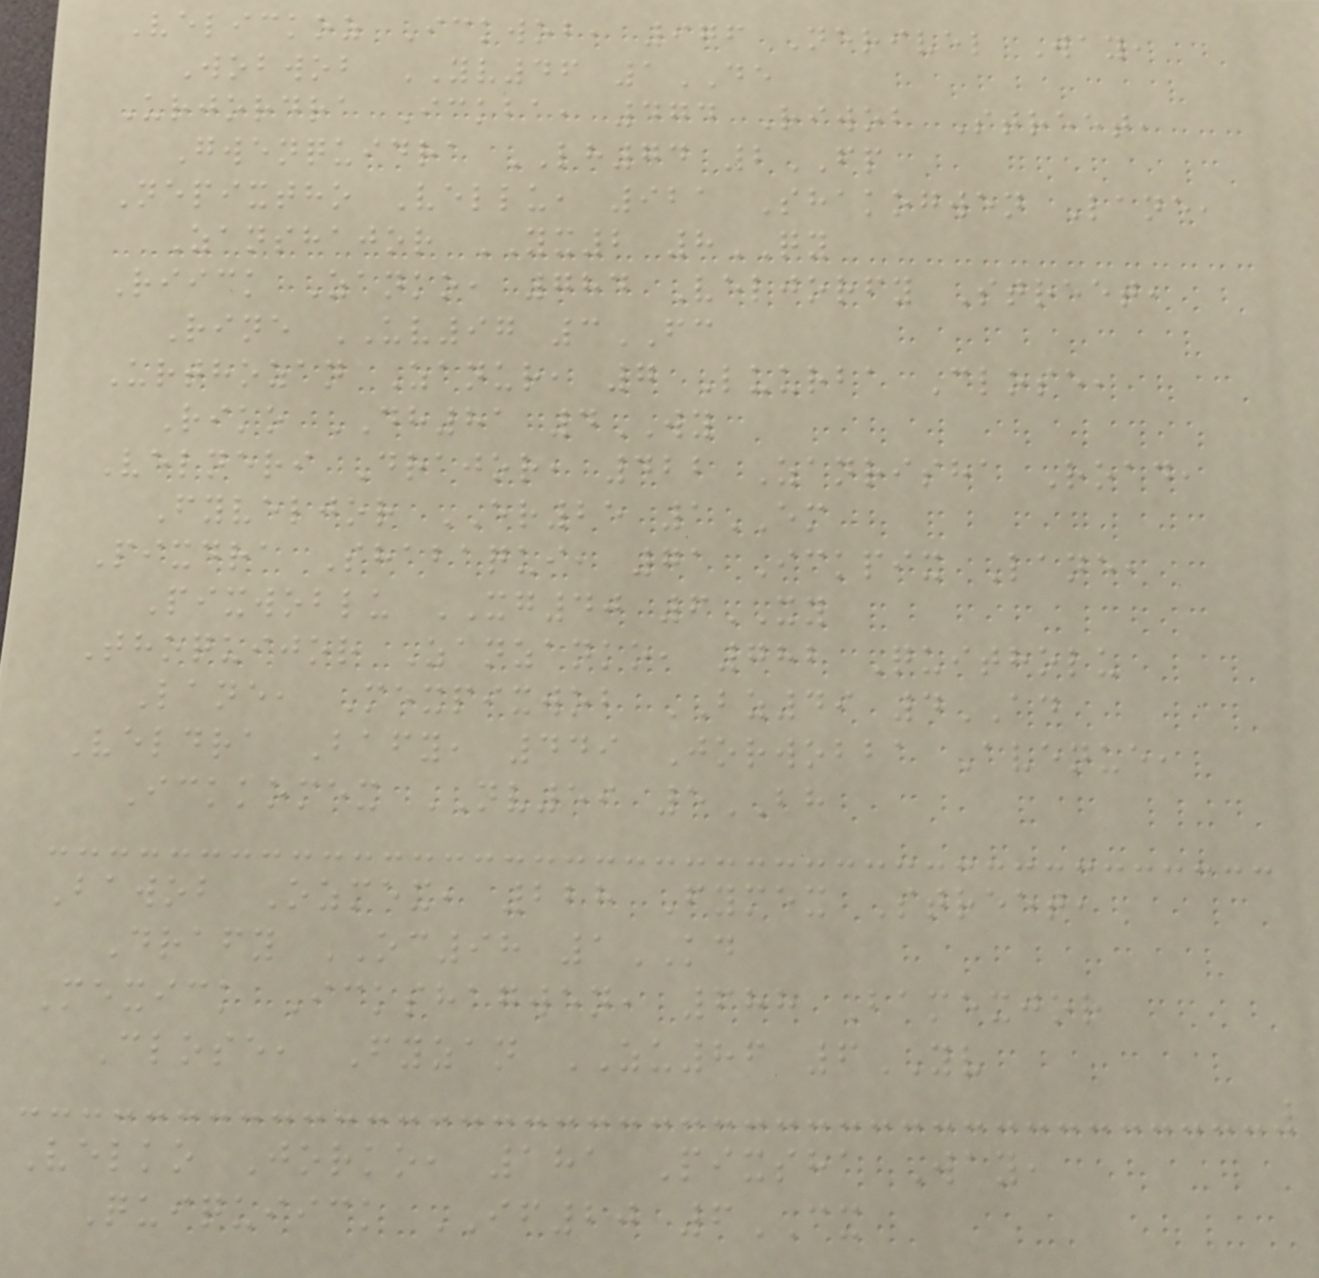Velickoz Ickwob, 976 Nerivel Way,
Wobwob YV46 1DE
Urjordra Ickba, 474 Riwob Street,
Gwenquidra LH74 2FP
Nepixtho Vellu, 921 Shakogwen Lane,
Zanshajor YX2 8QY
Riick Zanko, 784 Veljorfy Street,
Rine UV97 3FC
Urthozan Zanur, 7 Luurba Close,
Riko DH81 4WY
Velneri Drajor, 422 Zanrisha Road,
Fyveljor ER25 1EM
Pixdra Shabaqui, 71 Ickpix Lane,
Pixwoblu XG40 6XY
Thoquijor Zanzanko, 782 Quitholu
Lane, Mexpixwob BZ49 4AD
Veldra Bafy, 449 Jorwobba Avenue,
Ickkomex NV59 5BH
Bawob Ozmex, 228 Fymex Street,
Drafy OC98 1KD
Mexick Ickshagwen, 688 Bamexjor
Close, Fyzan ZU86 6YV
Velko Jorko, 181 Pixsha Way,
Quiquiick IF20 6CX
